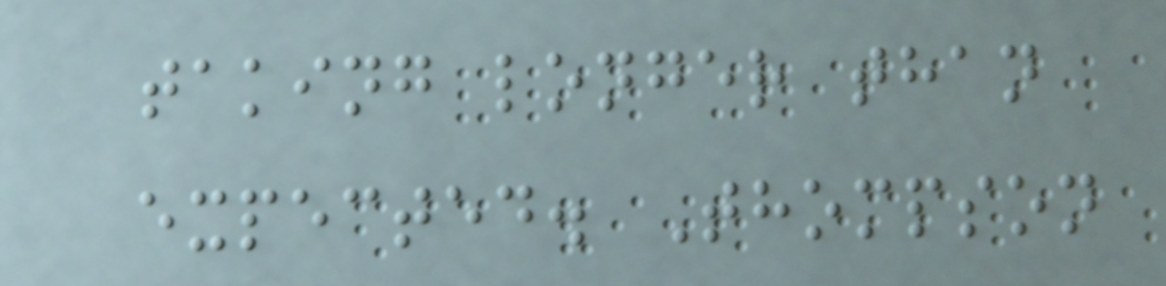taking longer than
expected. Thompson
